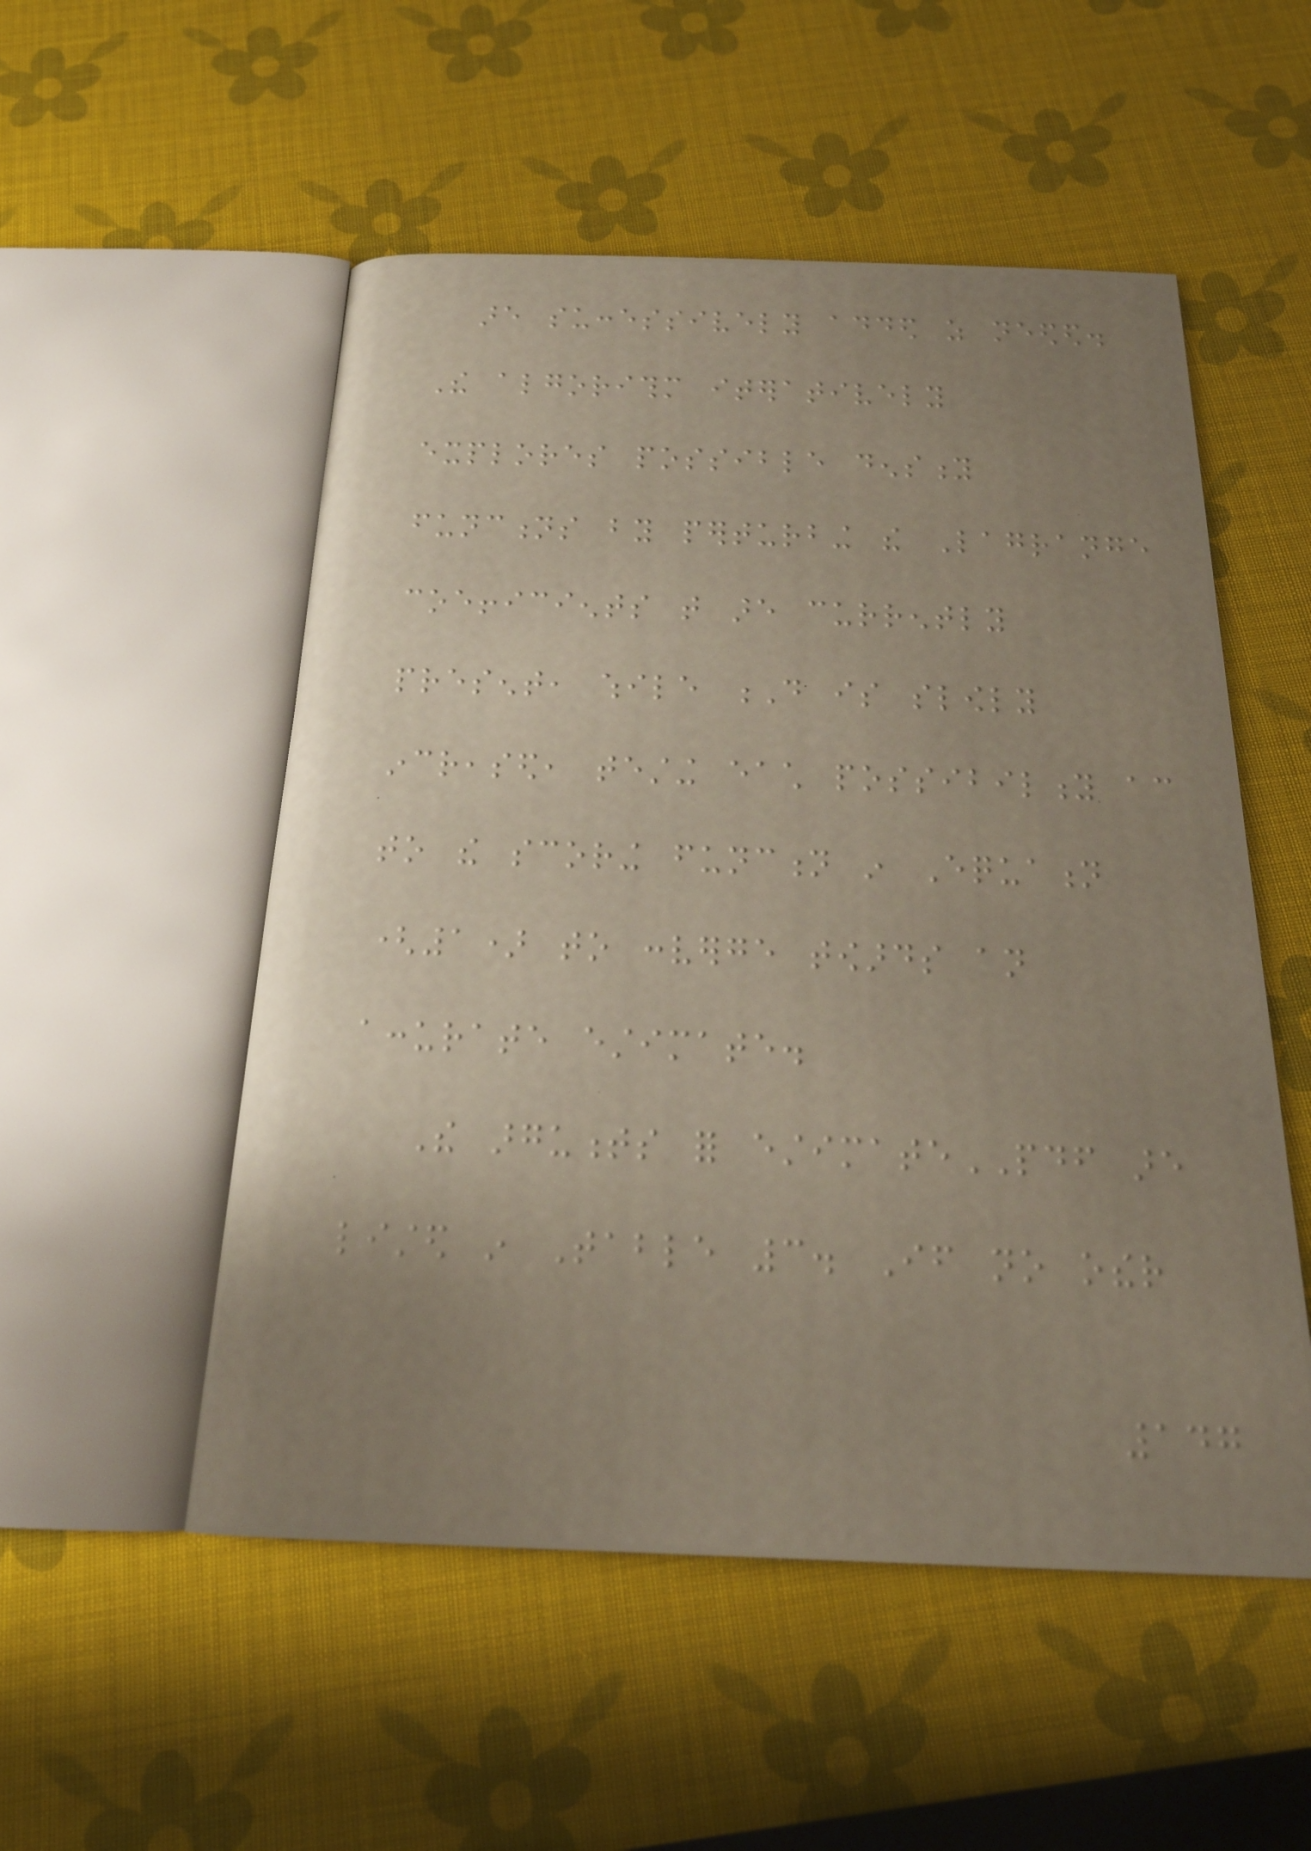are successively added as needed.
The algorithm iteratively
explores possible density
functions by perturbing the Lagrange
coefficients that are currently
present, while D is slowly
increased, testing each possibility according
to the scoring function in Equation
(1) to converge towards an
accurate estimate.
The arguments for estimatePDF are
listed in Table 3. If no other
147
